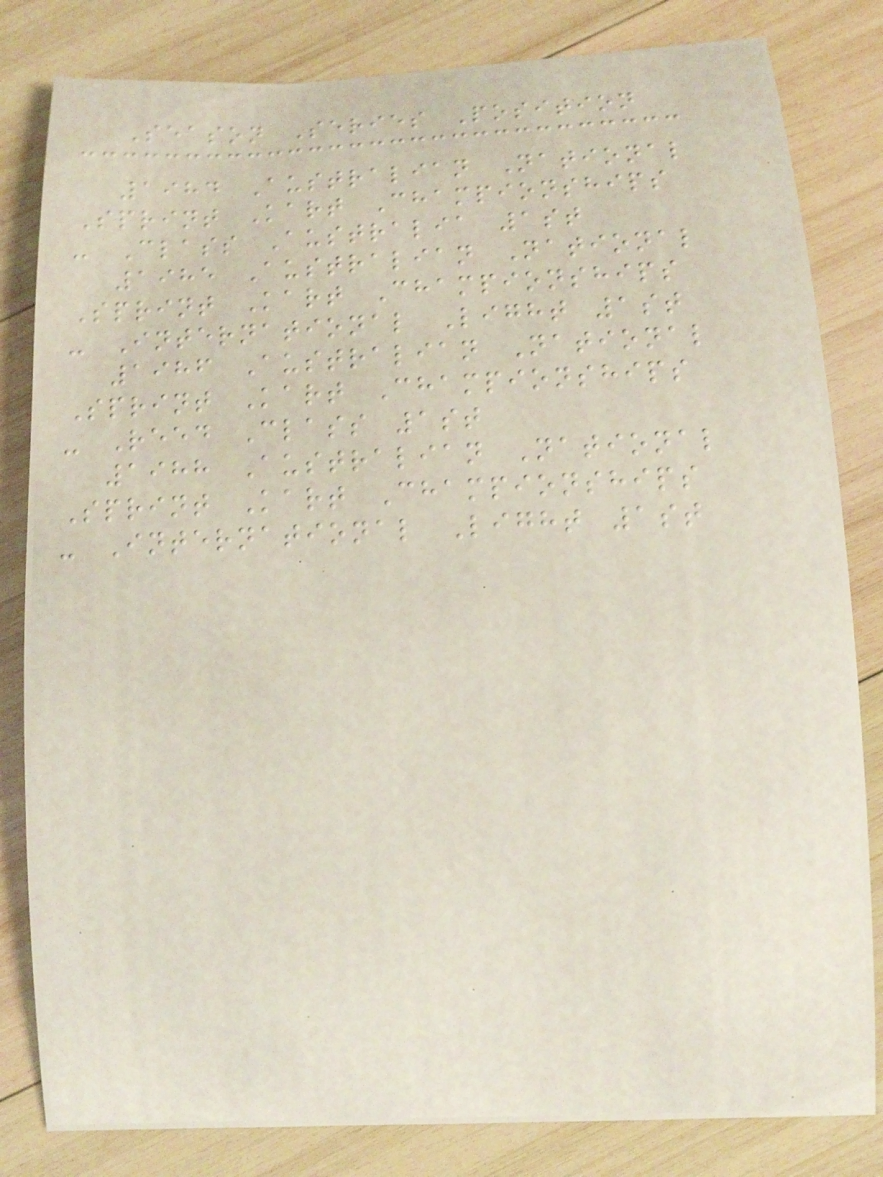Season Series Position
1984 Australian National
Sprint Kart Championships
- Class Australia 1st
1985 Australian National
Sprint Kart Championships
- International Light 1st
1986 Australian National
Sprint Kart Championships
- Reed Class 1st
1988 Australian National
Sprint Kart Championships
- International Light 1st
